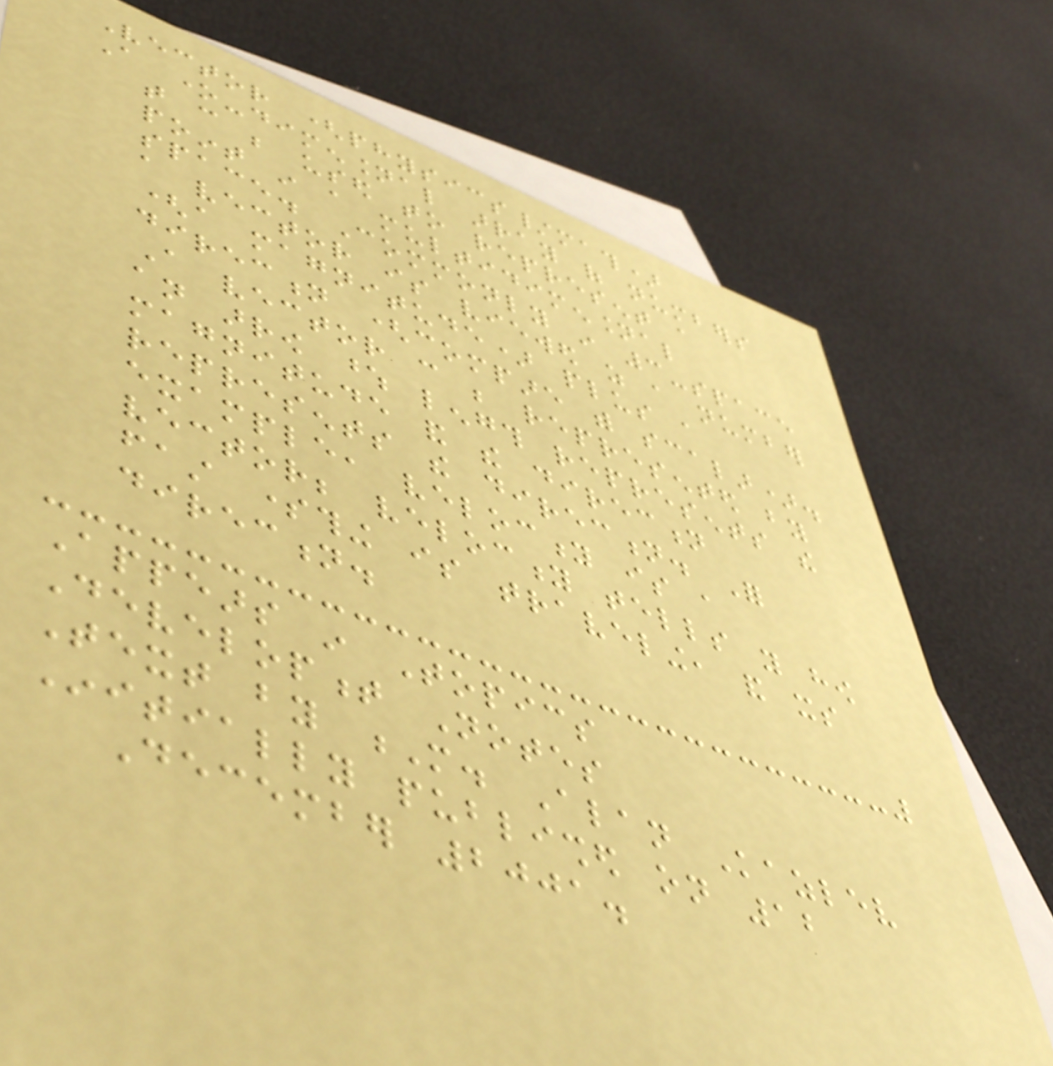Vector (physics/math)
A one-dimensional array of numbers
that can be used to represent a
point in a multidimensional
space. Commonly in 3-space
a vector is viewed as a number
(a magnitude) plus a
direction (compare with scalar).
A vector can be represented by
an arrow whose length represents the
magnitude and the direction
represents the direction. For
example, velocity is a
vector; velocity tells you how
fast something is traveling, and its
direction.
Appears in Topics
Development Notes
Text by M. Alan Kazlev
Initially published on 12
December 2001.
